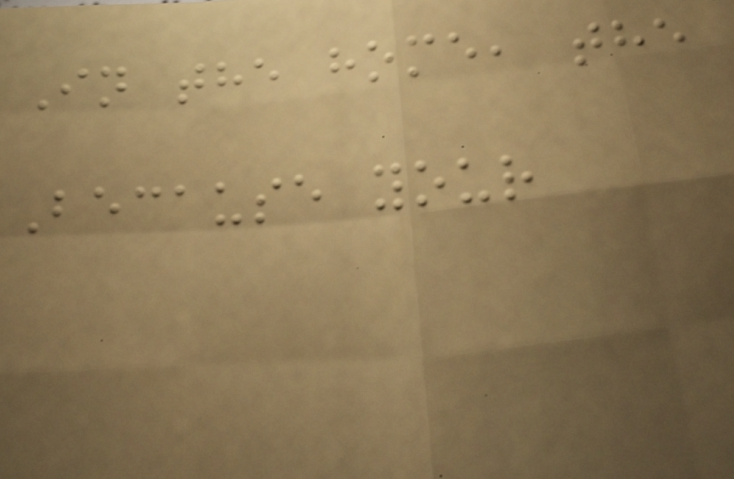In the home, the
Because your
